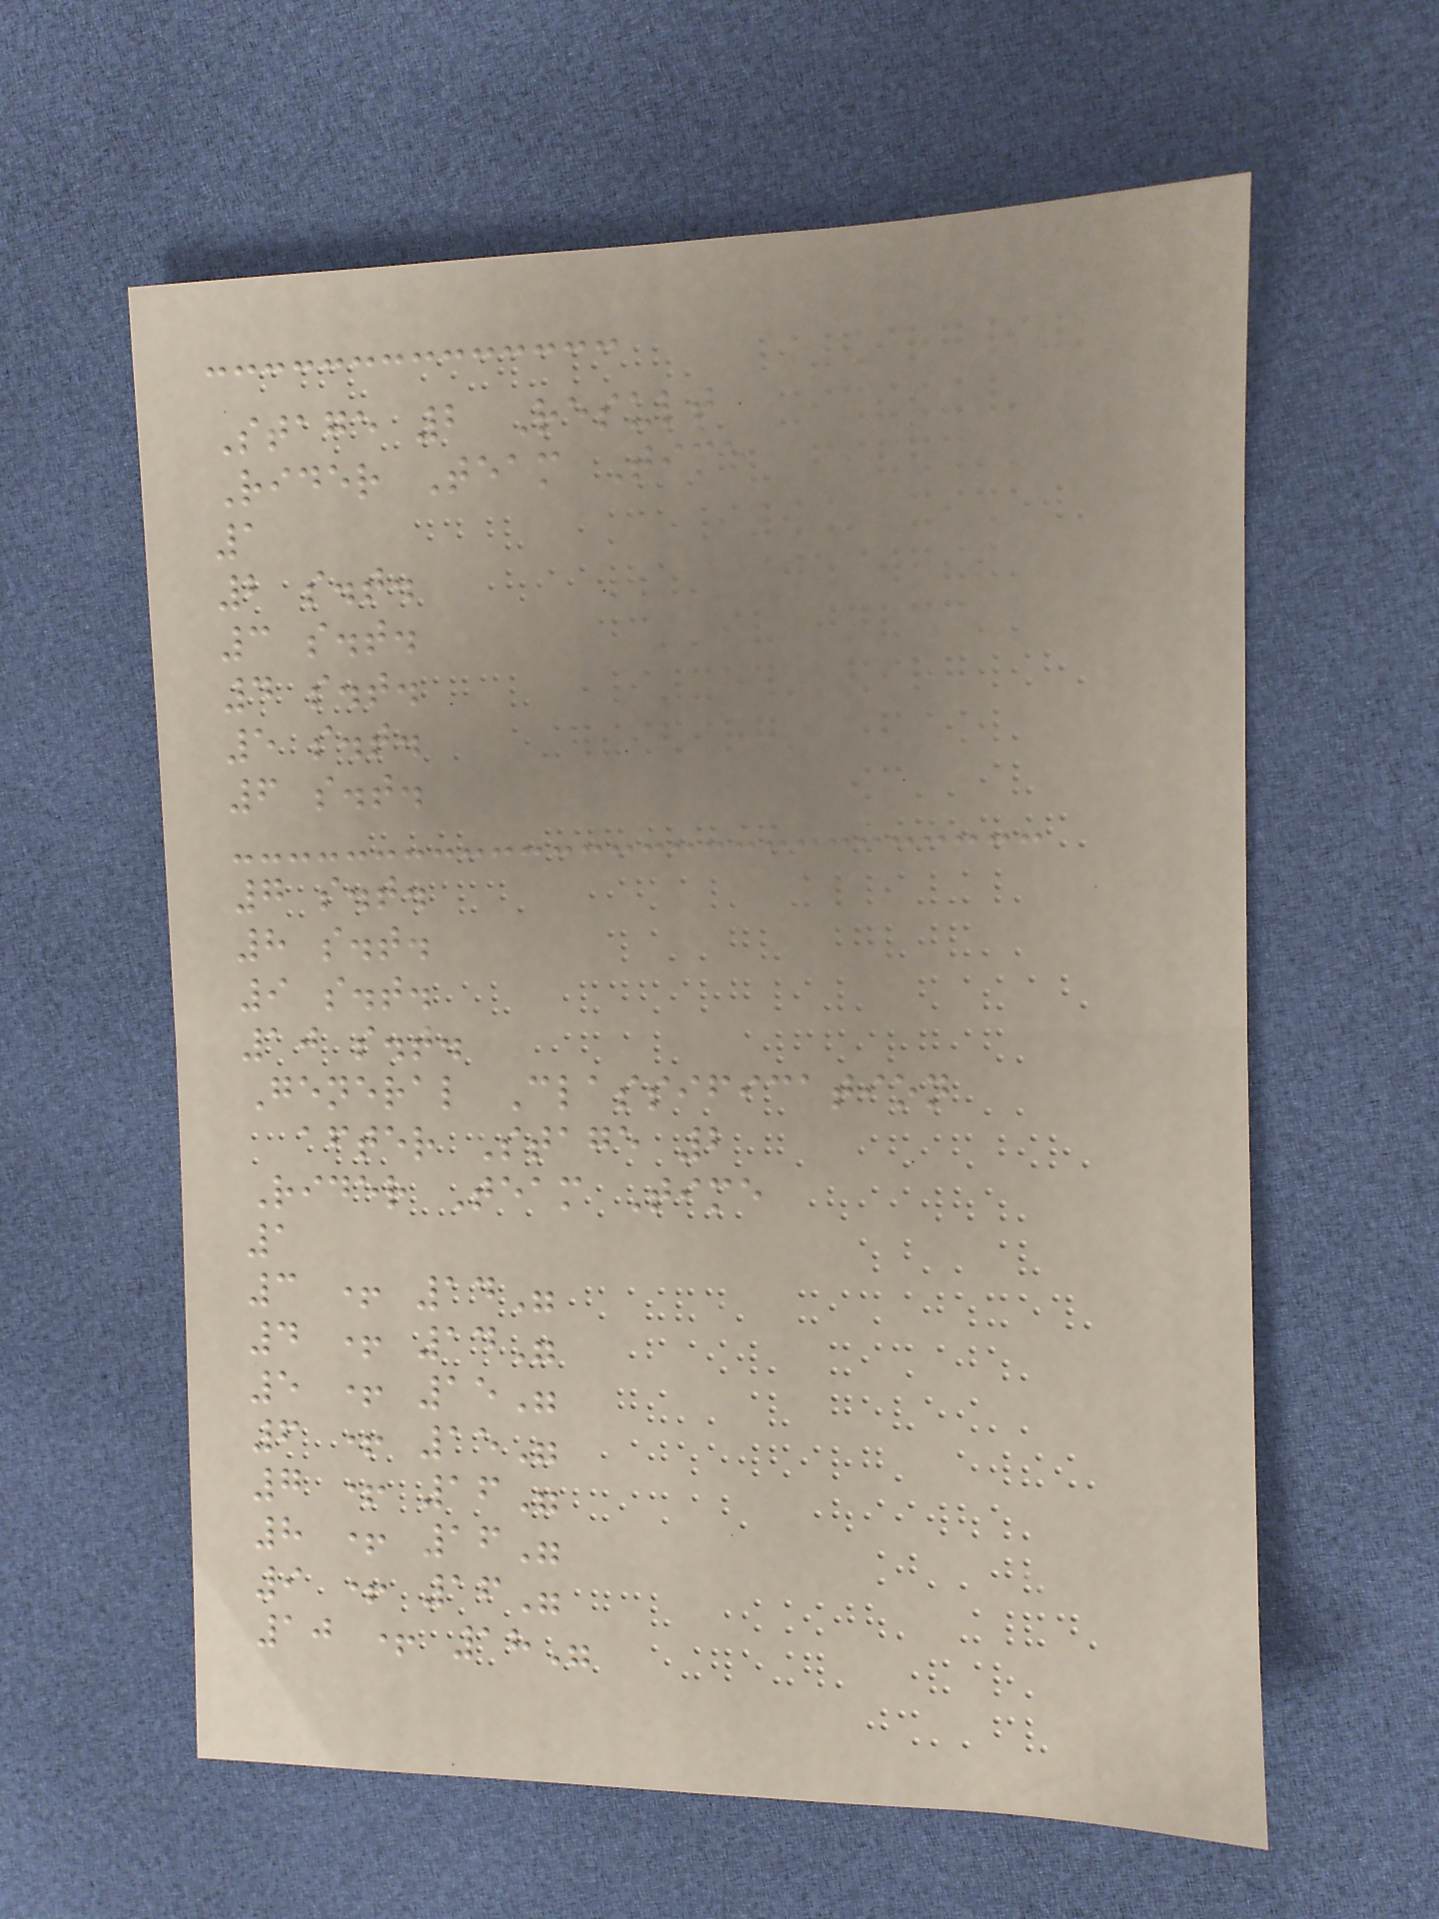Stage 2 Result
Rider Team Time
1
2 s.t.
3 s.t.
4 s.t.
5 s.t.
6 s.t.
7 s.t.
8 s.t.
9 s.t.
10 s.t.
General Classification
after Stage 2
Rider Team Time
1
3 + 14"
4 + 14"
5 + 15"
6 + 15"
7 + 16"
8 + 16"
9 + 16"
10 + 18"
